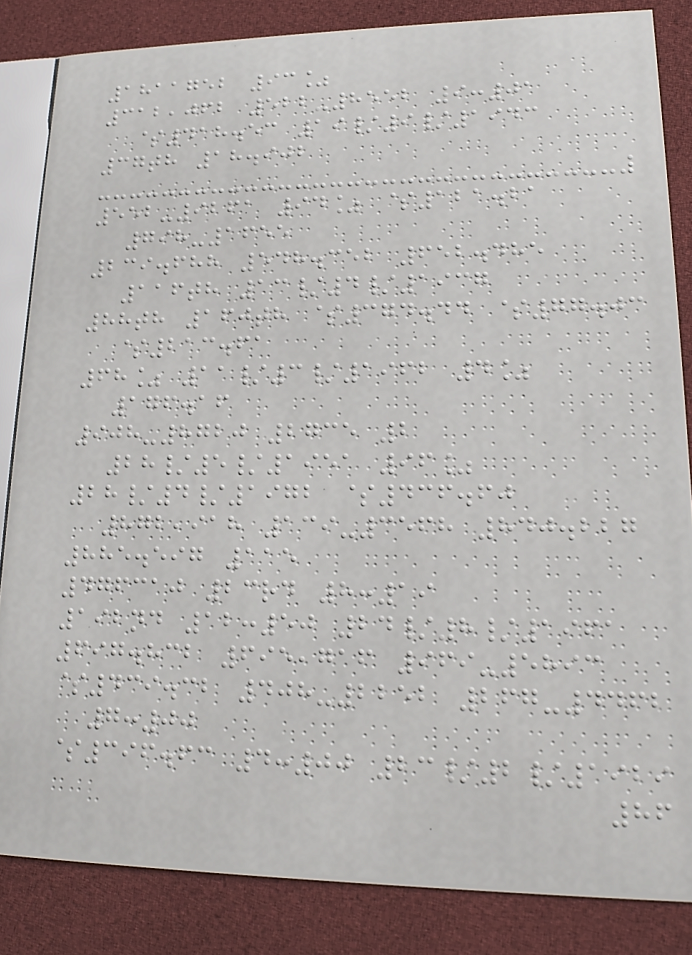1811752 93%
312,062 522-8552 9:01
$418.53 19/9/1943
37th 18.902
552-9261 94% $121.21
798-1655
239.688 548.352 652.485
116th 13/4/1937
88th 160th $374.44 $77.03
$213.61
68% 11/3/1962 4%
176.16
908-8720 2735 2
28/5/1951 96%
28/4/1972 $436.60
872,918 139-3568 840.227
885.597 115
476310 23rd 8:19
192nd 12:50 24/8/1961
697.832 695,716 969-5893
$439.32 408-2252 267-4462
7:00
$396.63 4:00 23/2/1929
86
